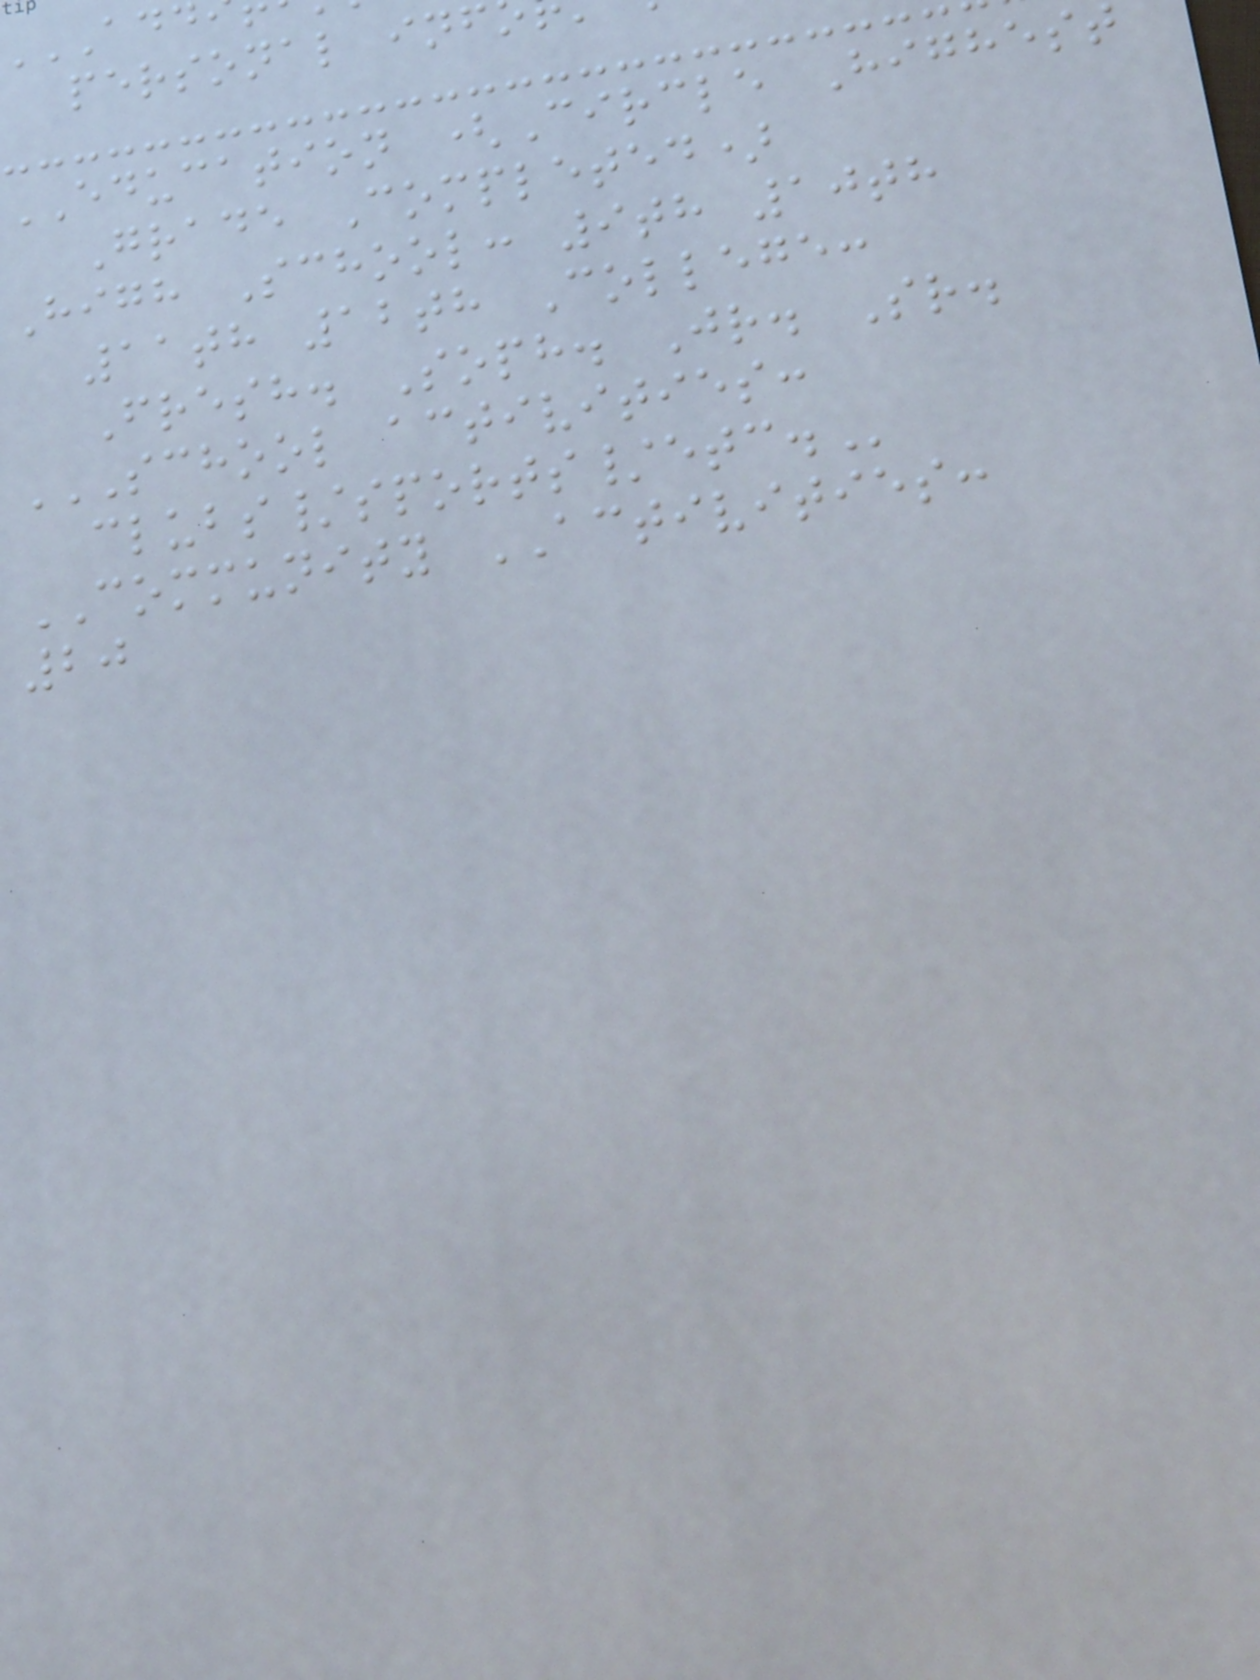personal
EDUCATION (Circle Highest
Grade Completed)
High School: 9th 10th
11th 12th College:
Fresh. Soph. Jr. Sr.
SCHOOL ACTIVITIES:
COMMUNITY ACTIVITIES:
20
